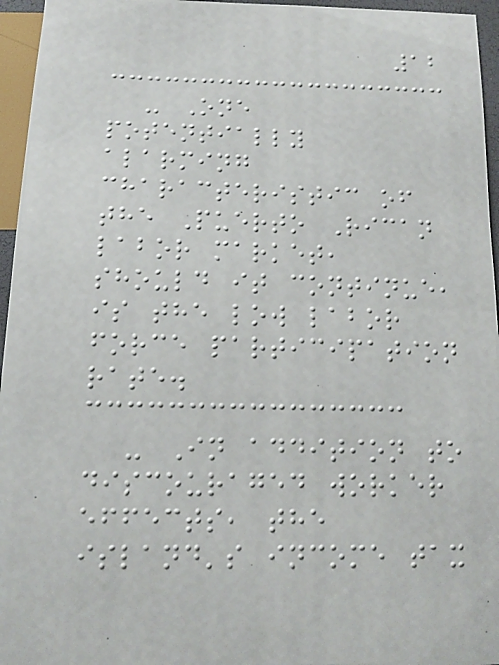12
- One
potentially
alarming
characteristic of
the Puerto Rican
labor market,
should it continue,
is the low labor
force participation
rate.
- In addition to
discouraged worker
effects, the
island's income tax
